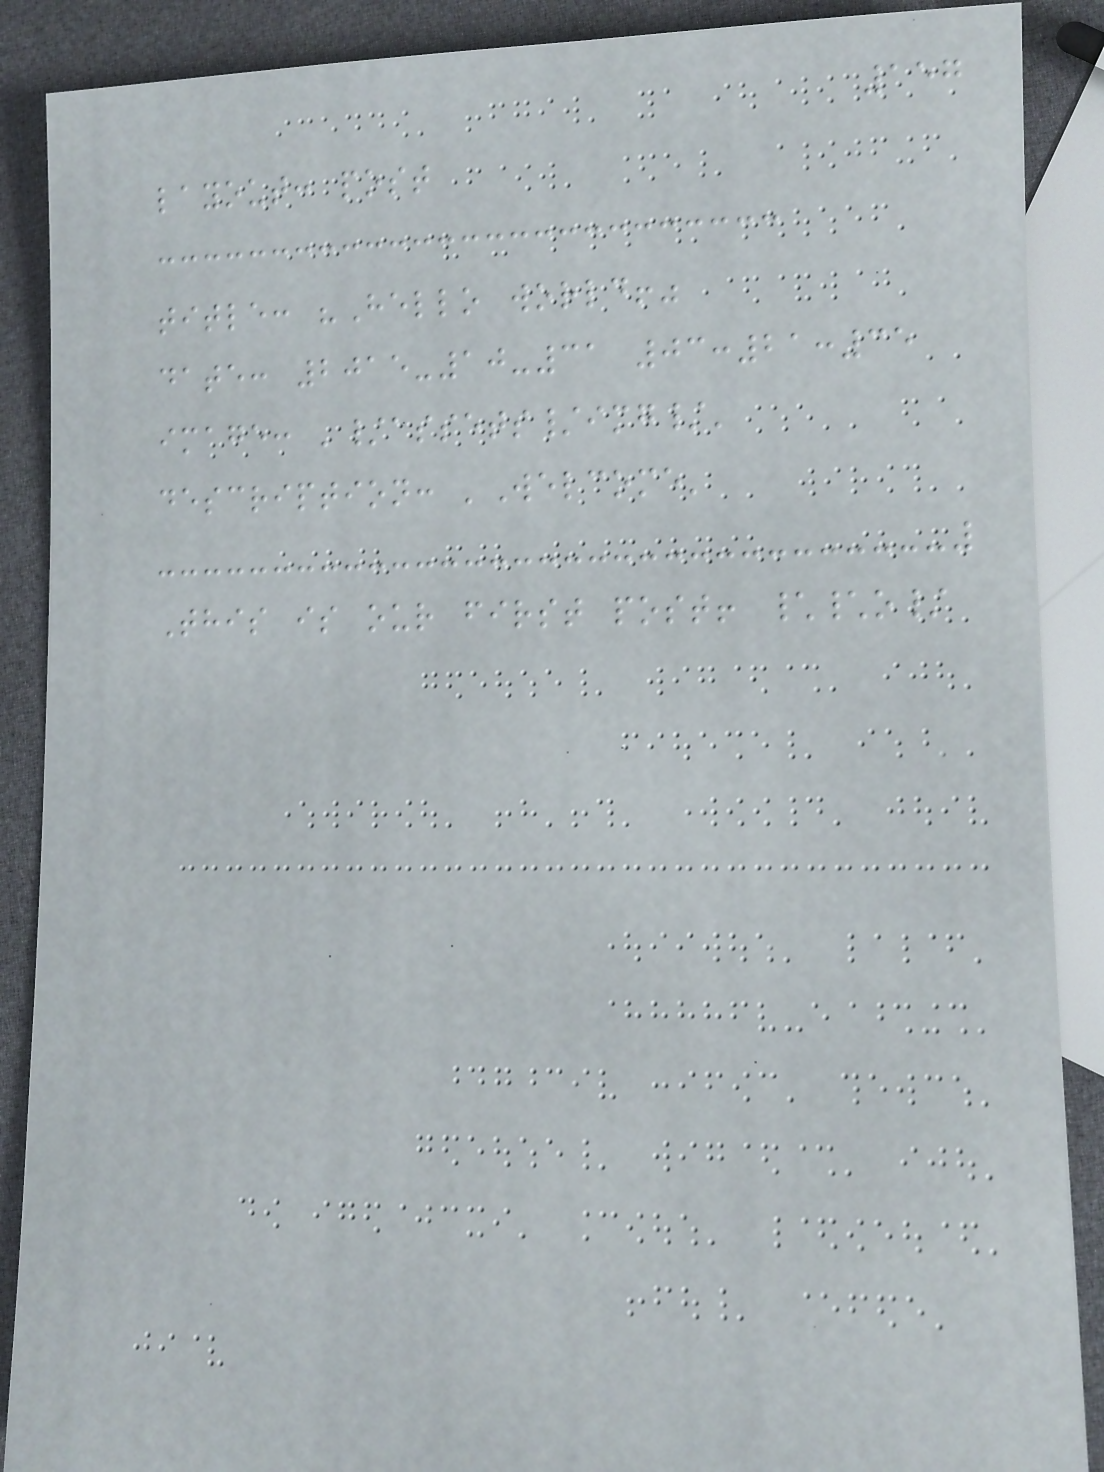157
layout: post
title: "Hello world!"
date: 2015-10-31 03:21:35
image: '/assets/img/'
description: 'Welcome'
This is our first post! \\o/
